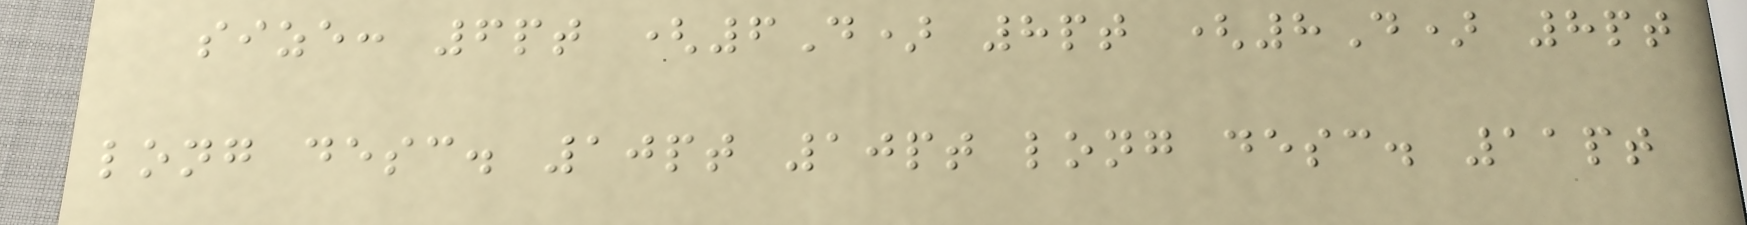size: 6pt (6D) 8pt (8D) 8pt
long desc. 10pt 10pt long desc. 11pt
